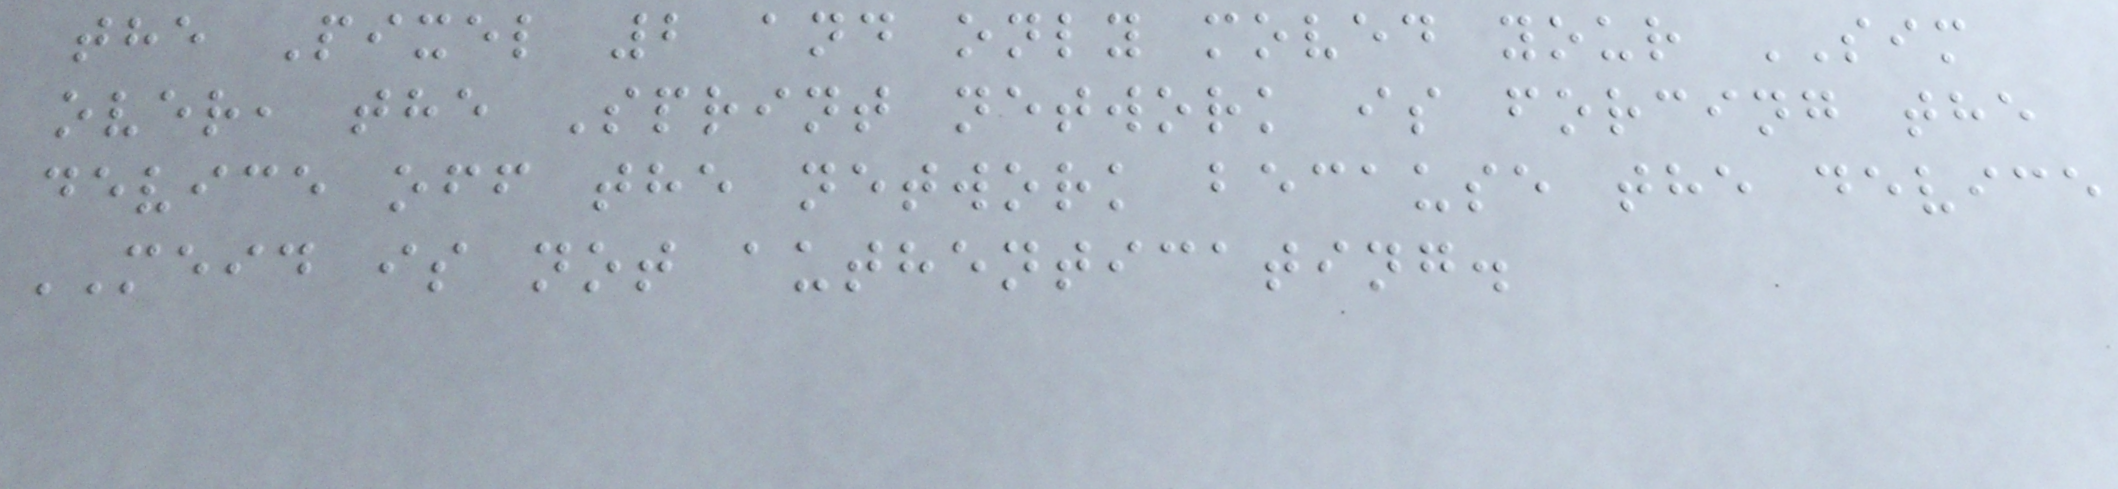the Pixel 2 and only moved your SIM
over, the Sprint network is forcing the
device off the network because the device
MEID is not authenticating.
